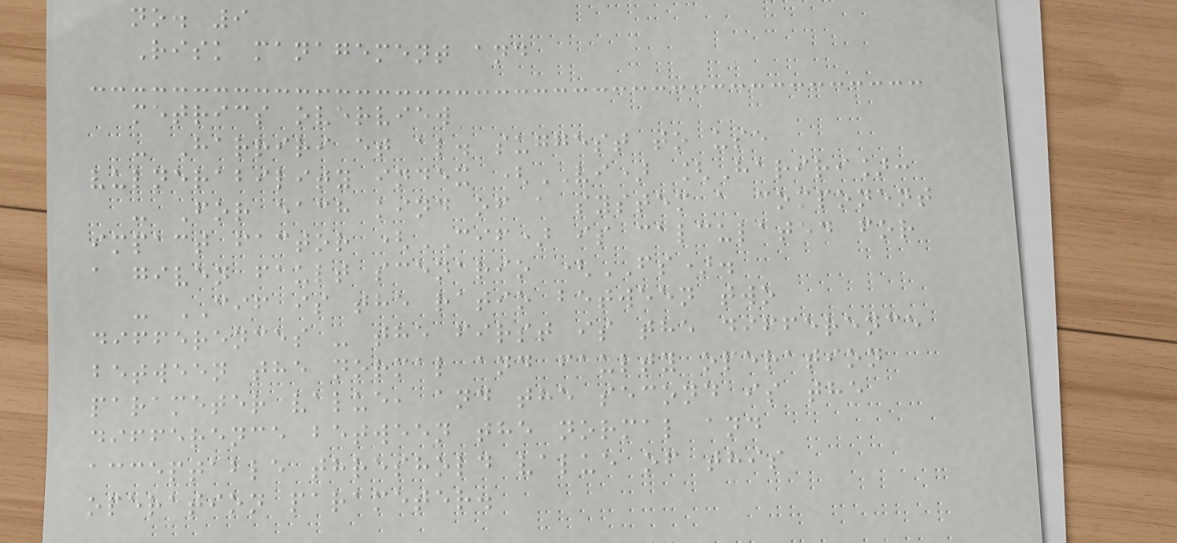no. 9
Risk management and
metrics overview
- Harriri et al. suggest to use
vulnerability index (VI) [Hariri]:
- For each kind of a system a component
impact factor (CIF) is calculated for
a given fault scenario (FS).
- CIF is the ratio between two
differences - the first is the difference
between the normal and faulty operation
parameter value, and the second is the
difference between the normal and
acceptable threshold value of this
operation parameter.
